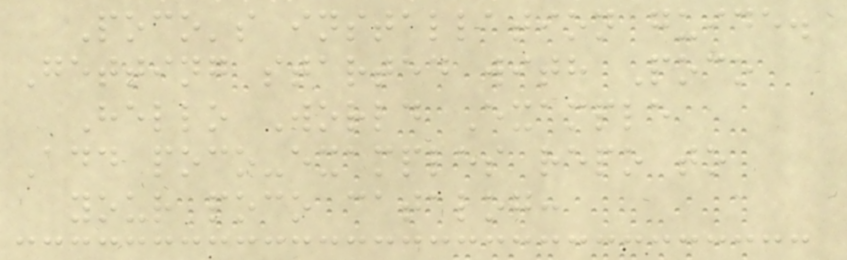Poco's installation guide.
Getting started with Poco
Hello World Example
Add poco-examples repo to
your poco catalog:
